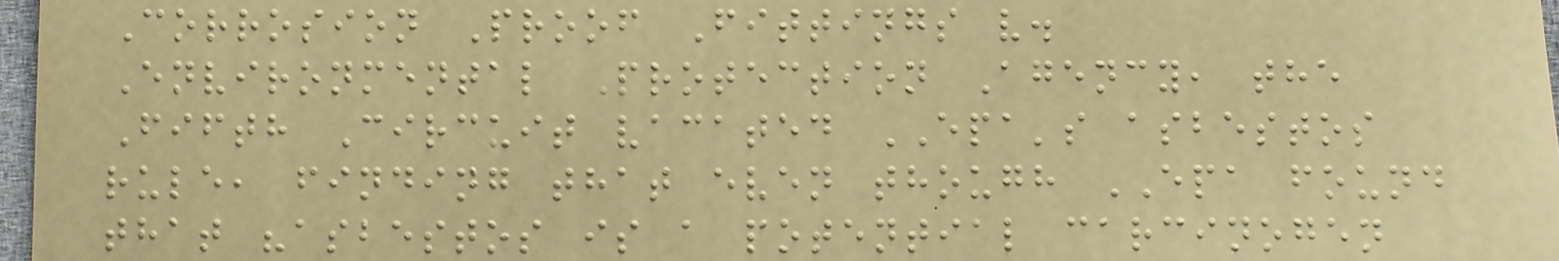Corrosion Proof Fittings v.
Environmental Protection Agency, the
Fifth Circuit vacated EPA's asbestos
rule, finding that even though EPA found
that "asbestos is a potential carcinogen
